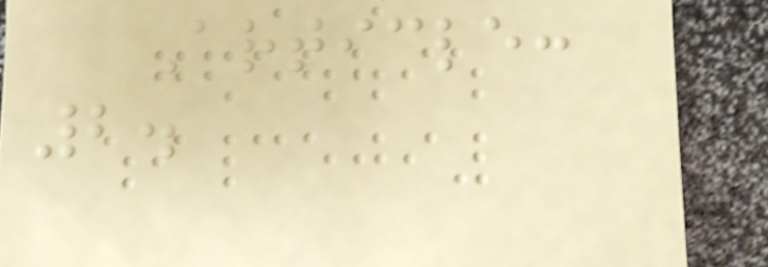Article:
2.
